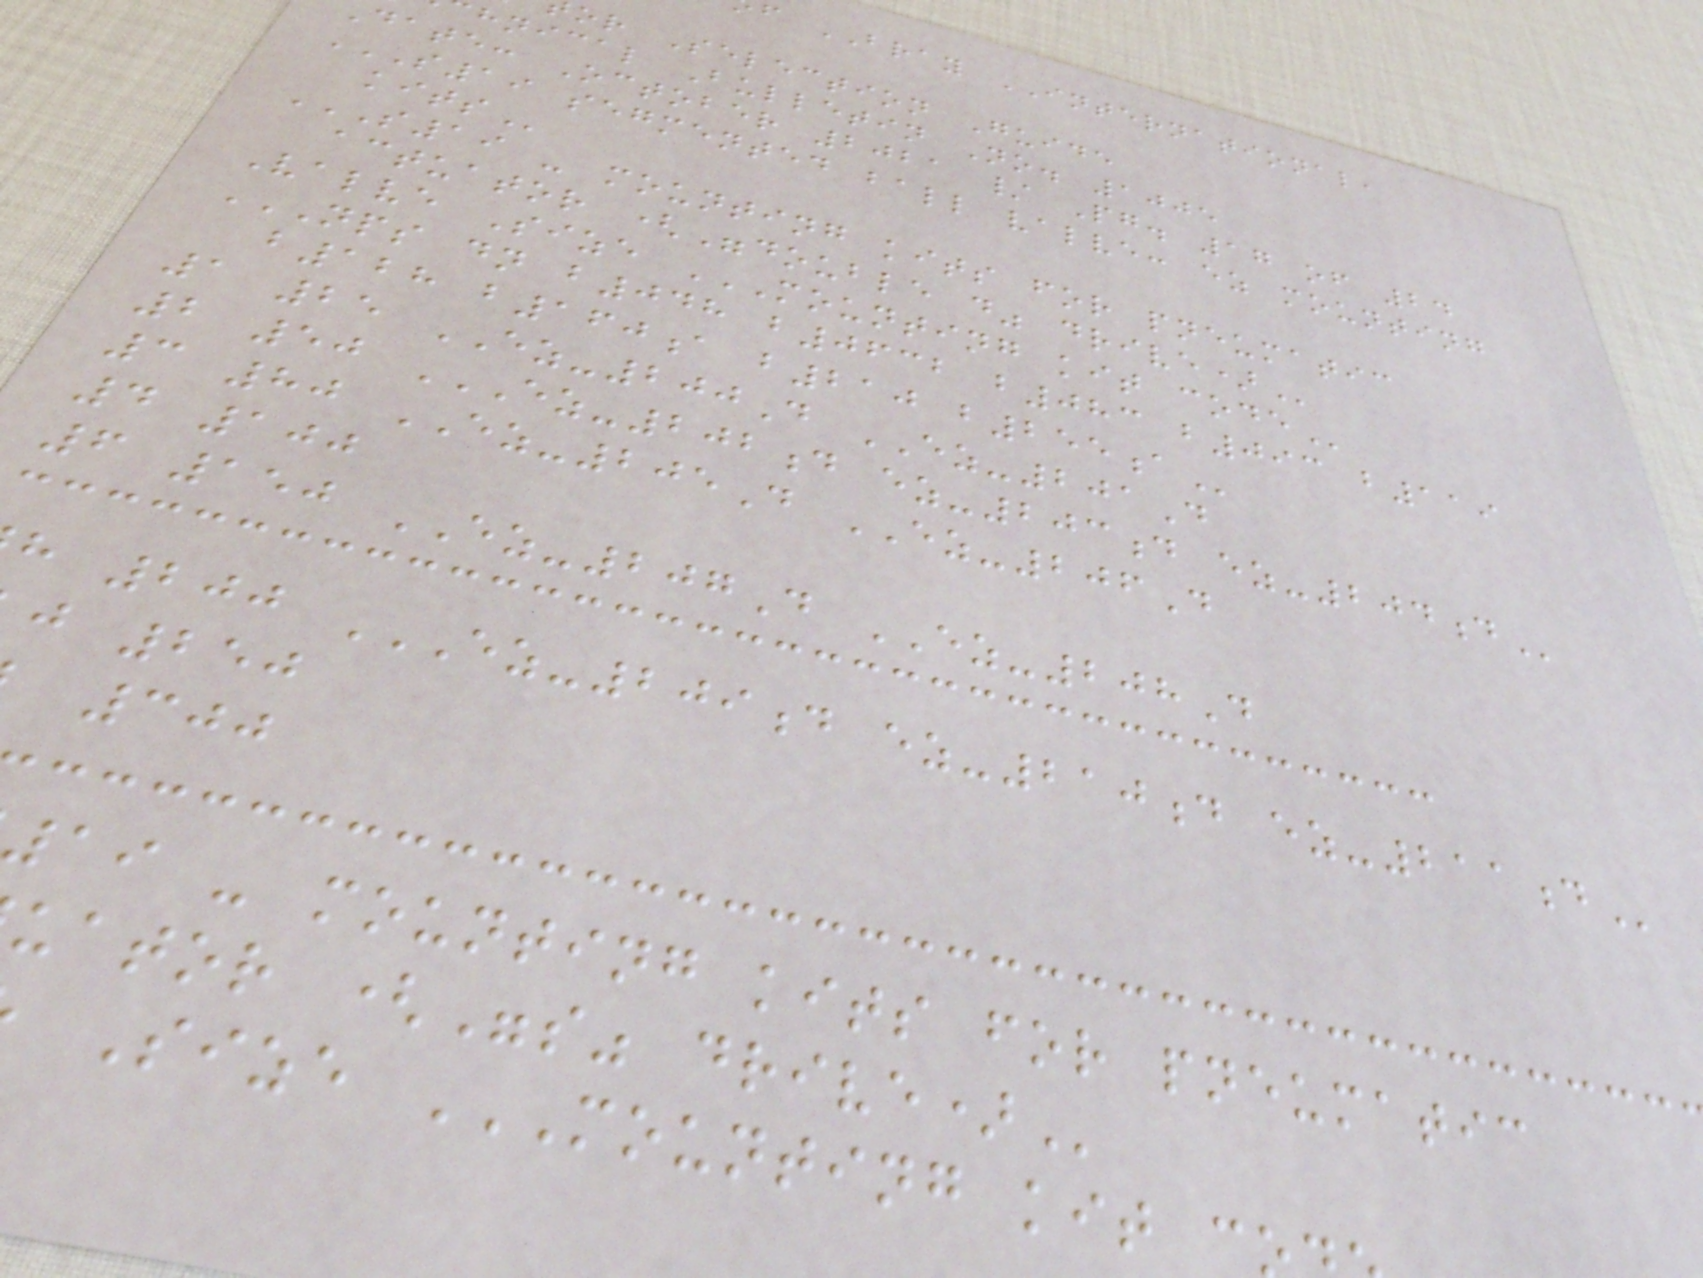f BRAY INTERNATIONAL,
or Selection Guide
hnical Bulletin No. 1005
date: October 2021 / Pg. 17 of 24
S19 SEGMENTED BALL VALVE: EZ MOUNTING
S19 - MOUNTING KITS FOR PNEUMATIC
actuator ("double d"
Valve Size MOUNTING KIT CODE
NPS DN B048 B0632 B083 B093 B119
b128 b160a b210
1 25 EZ-200D EZ-201D
2 50 EZ-202D EZ-203D EZ-204D
3 80 EZ-205D EZ-206D
4 100
6 150 EZ-207D EZ-208D
h 200 EZ-209D EZ-210D EZ-211D
j 250
300
19 - mounting kits for pneumatic
uator ("s"
